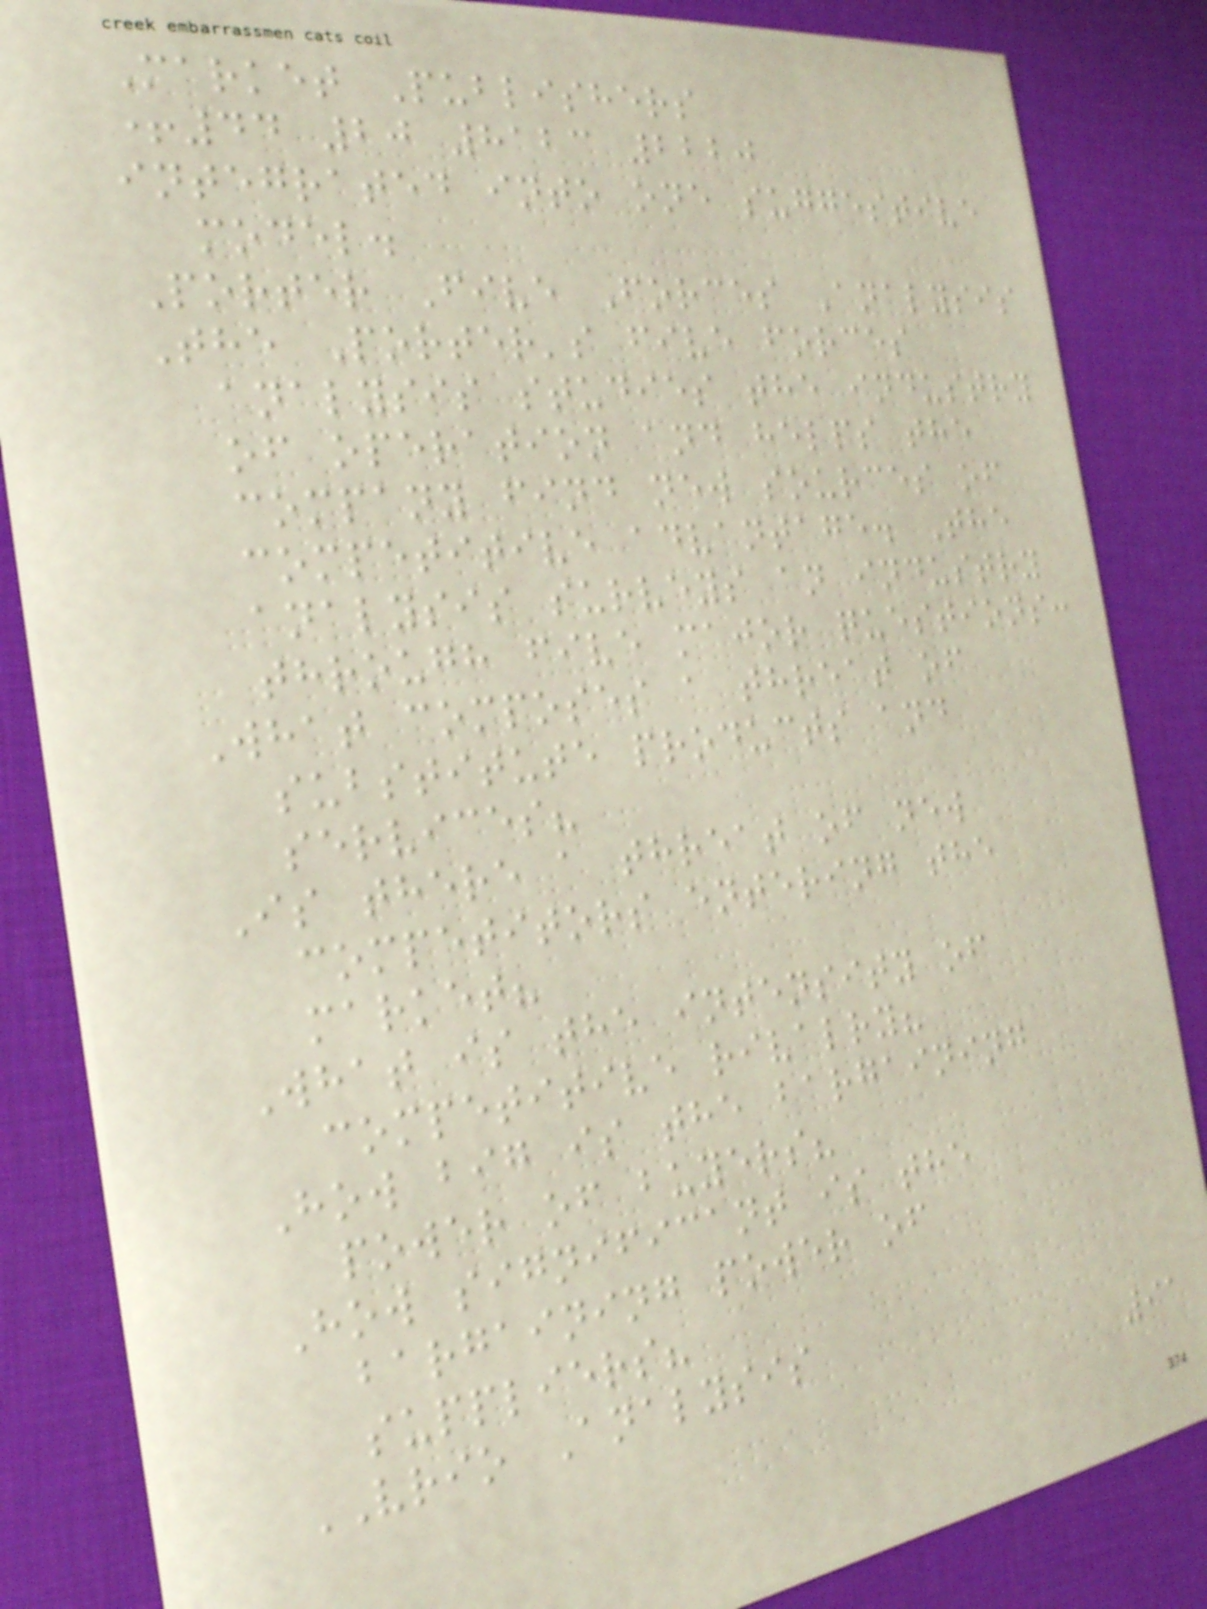Market Publishers
+44 20 8123 2220
integrated into one suggestive
model.
Porter Five Forces Analysis
The Porter's five forces
analysis studies the industry
of operation and helps the
company find new sources of
competitive advantage. The
analysis surveys an industry
through five major questions:
What composes a threat of
substitute products and
services?
Is there a threat of new
competitors entering the
market?
What is the intensity of
competitive rivalry?
How big is the bargaining
power of buyers?
How significant is the
bargaining power of
suppliers?
VRIO Analysis
91
